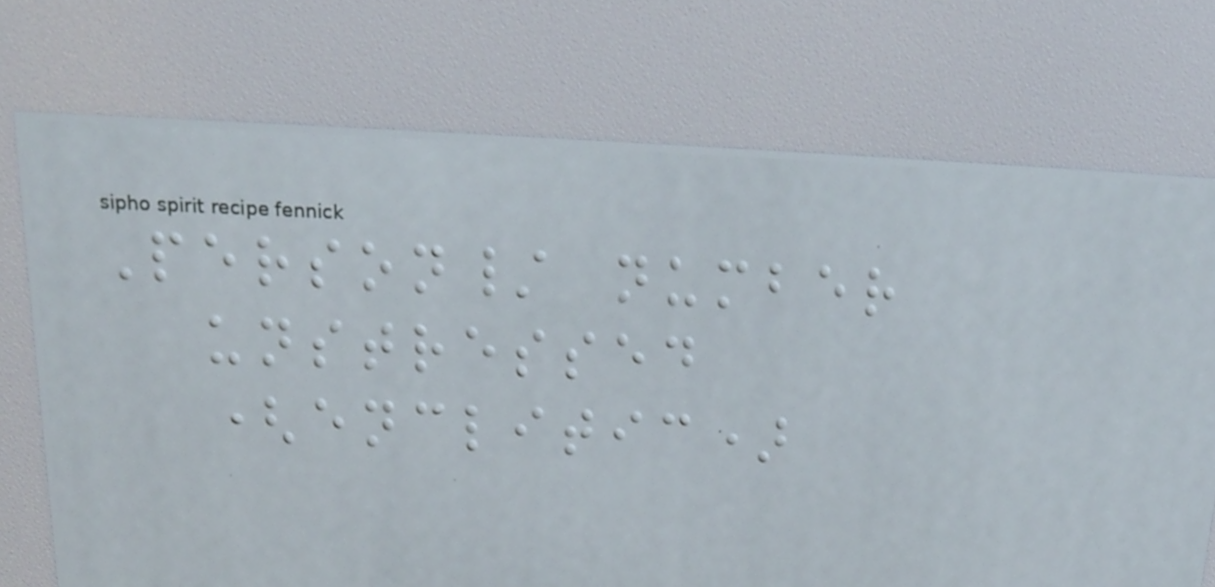Person/ number
unstressed
(enclitic)
